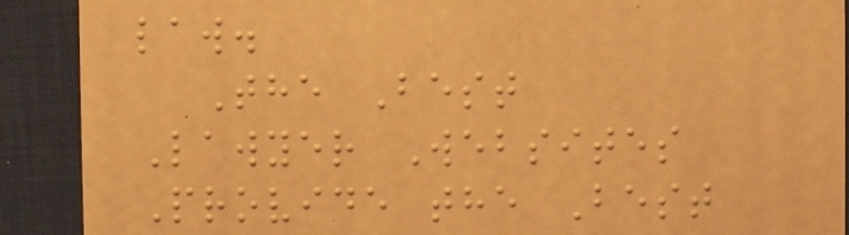law.
The Best
Lawyer Websites
Provide the Best
